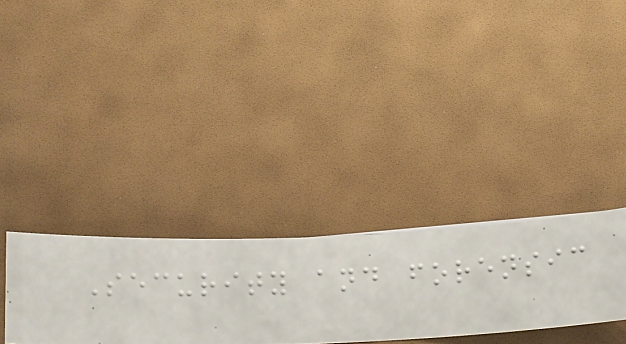Security and forensic
